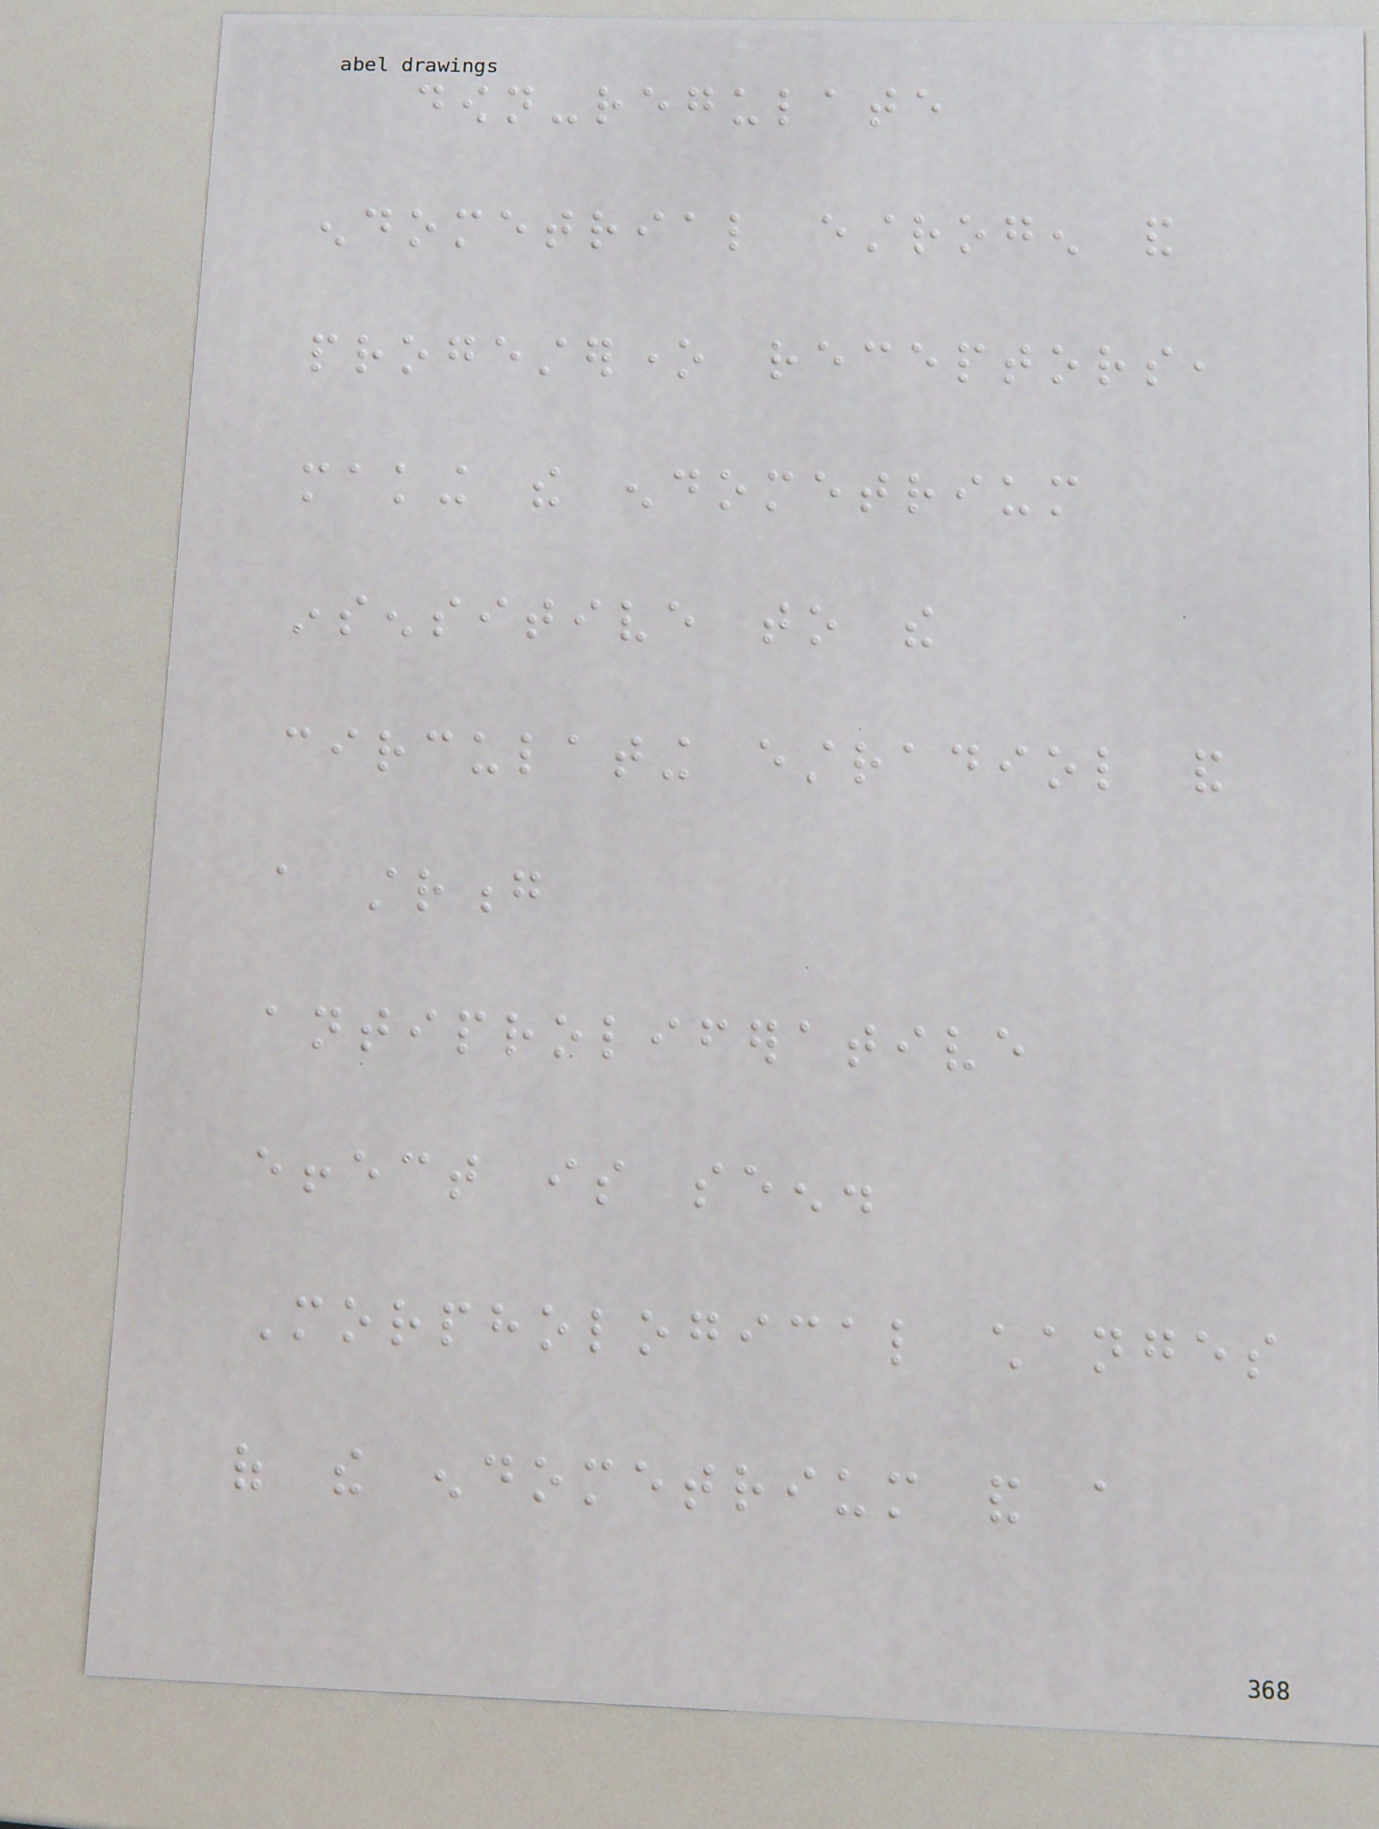down-regulate
endometrial estrogen and
progesterone receptors,
making the endometrium
insensitive to the
circulating estradiol and
a strong
antiproliferative
effect is seen.
Morphological changes
of the endometrium and a
